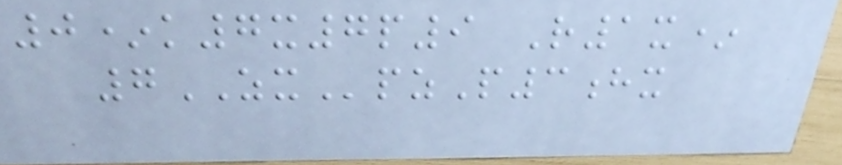0*k7x7p9 R1x*
7ZXpzP3hx
